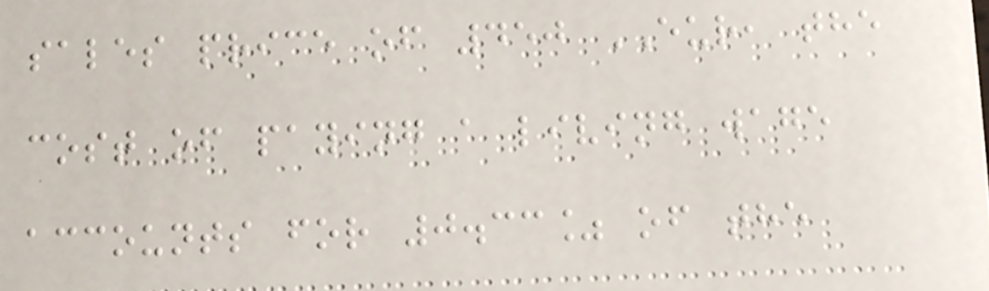sales price of 450 EUR, the
cost of paying a living wage
accounts for 0.33% of the
